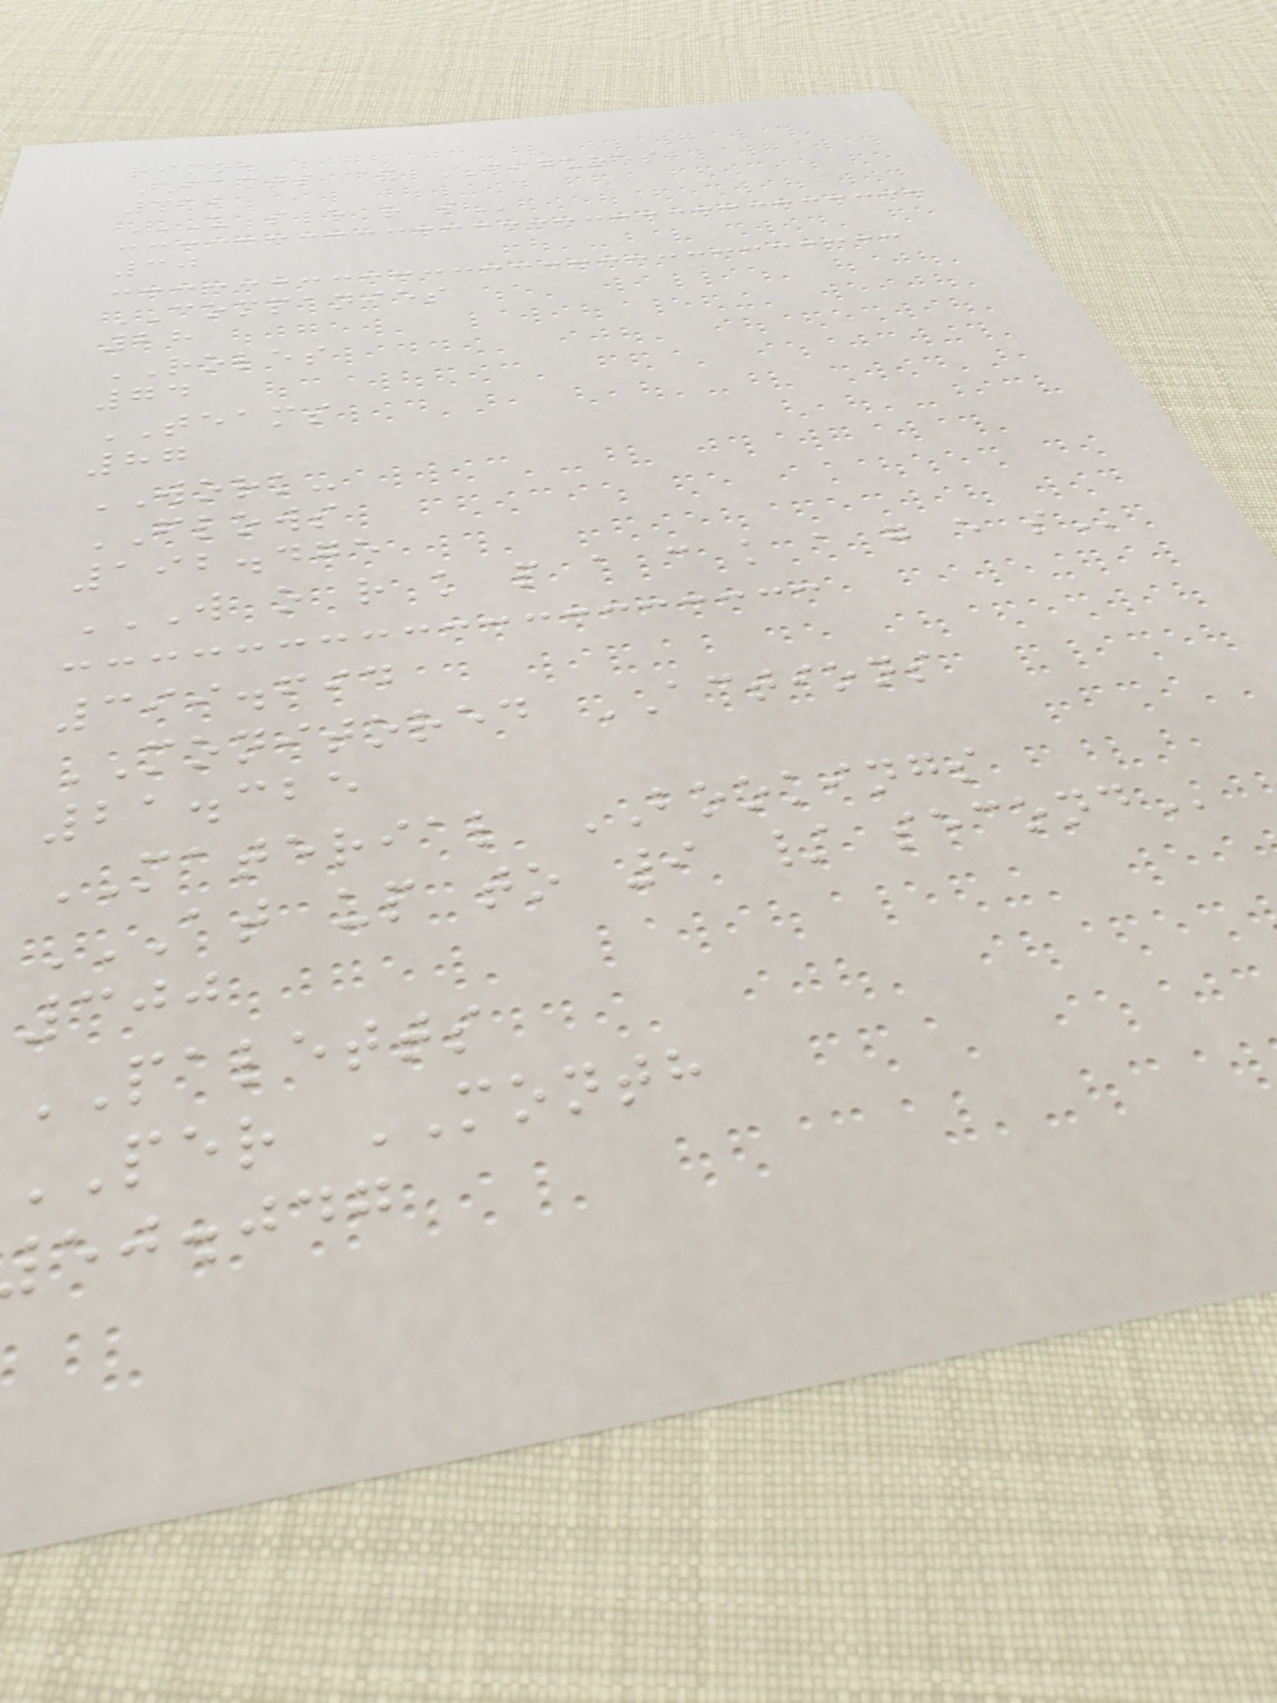rimo.
FACTS & FIGURES
312
U S E R S
30
COMPANIES
28
ROLES
74
TEAMS
87
WORK-
FLOWS
192.475
W O R K P A C K A G E S
399.694
MONITORED ACTIONS
21.325
MATERIAL BOOKINGS
AT UP TO 9 / SECOND
300
PALETTS
PER MONTH
ej.jdg
